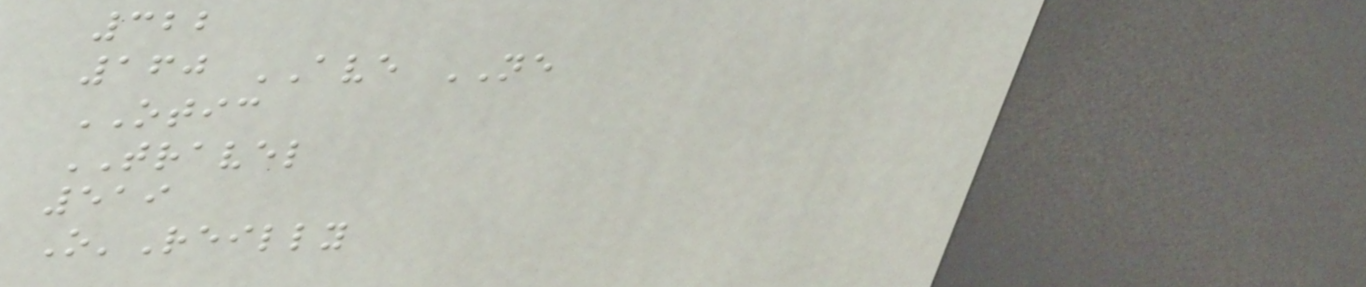322
160 AVE NE
OTIC
TRAVEL
519
O'Reilly
